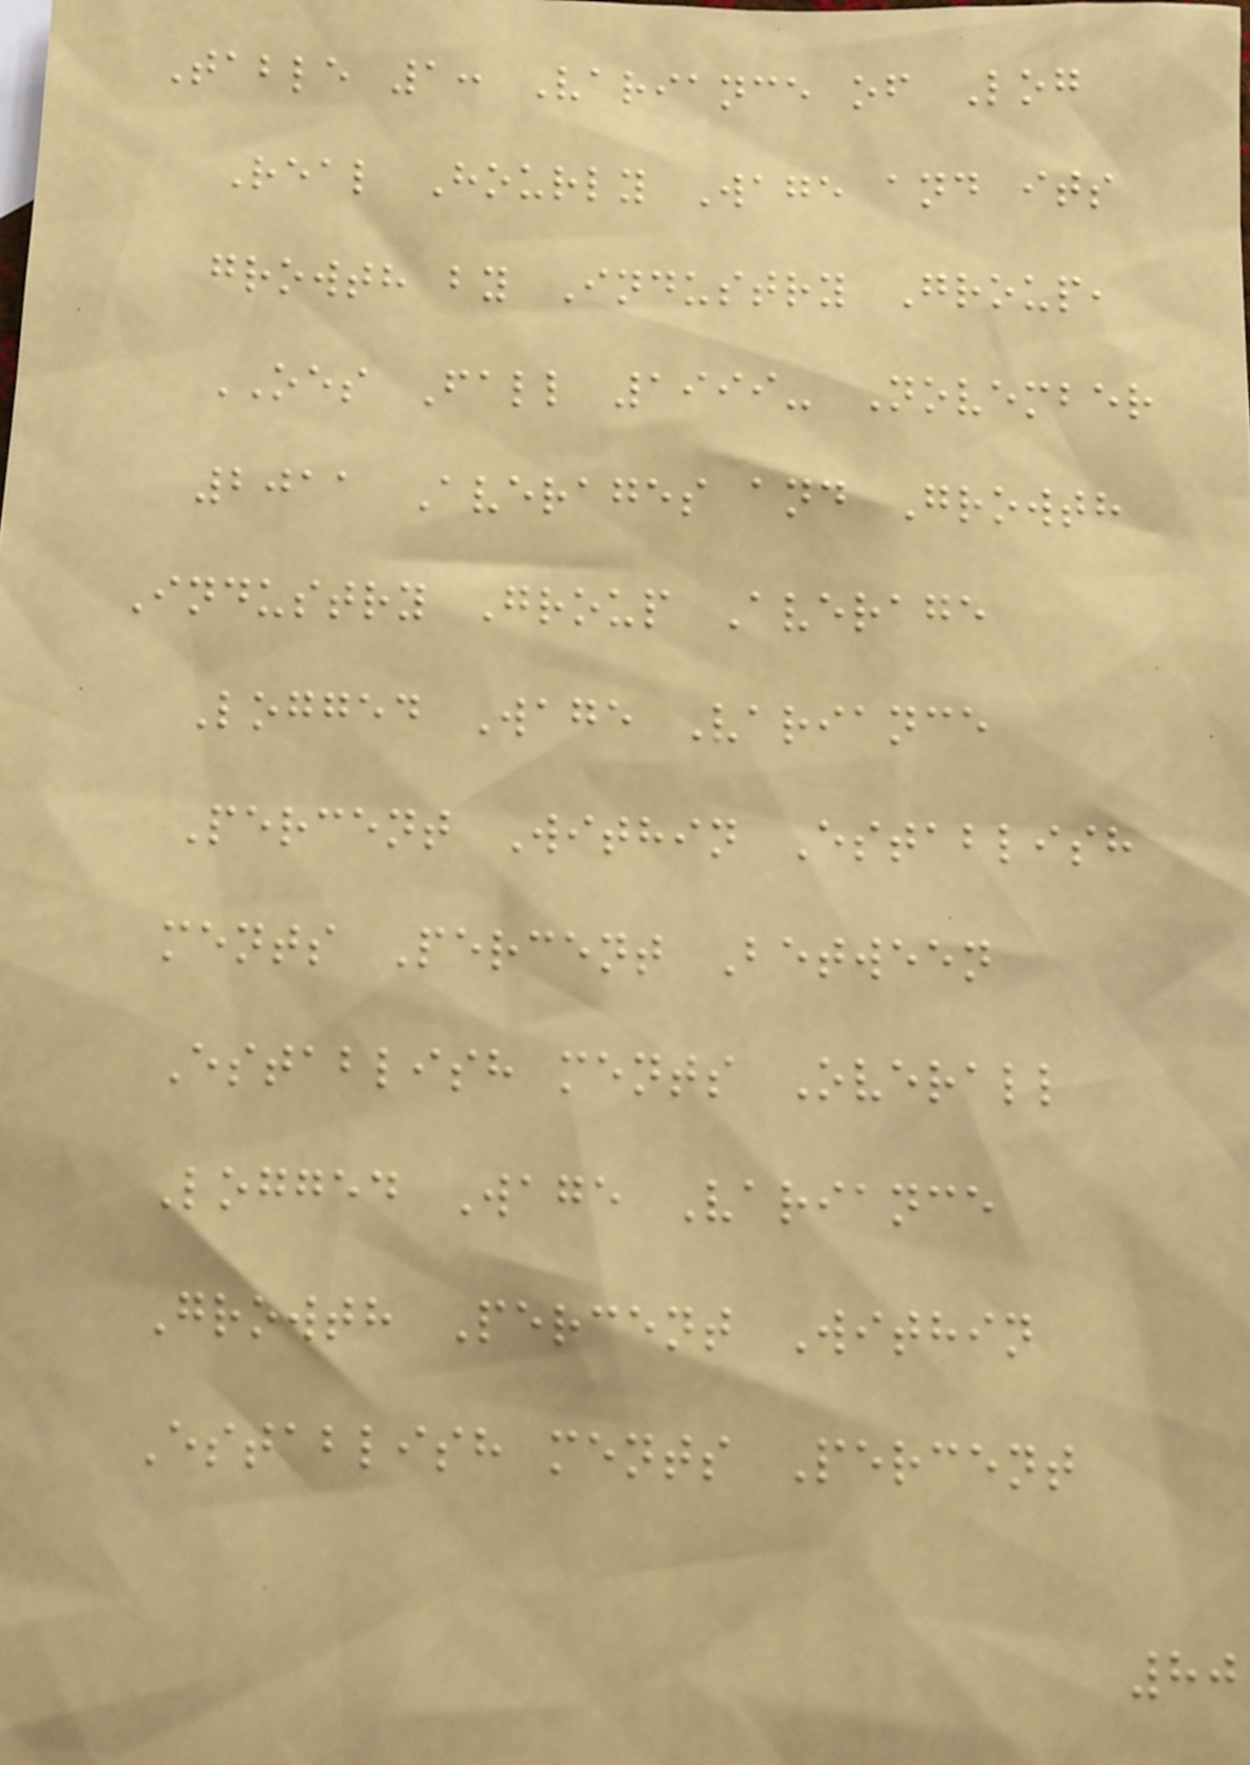Table 1: Variance of Log
Real Hourly Wage and its
growth by Industry Group,
OES Fall 1999- November
2011 Averages and Growth
Industry Group Average
Logged Wage Variance
Percent Within Establish
ments Percent Between
Establish ments Overall
Logged Wage Variance
Growth Percent Within
Establish ments Percent
80
